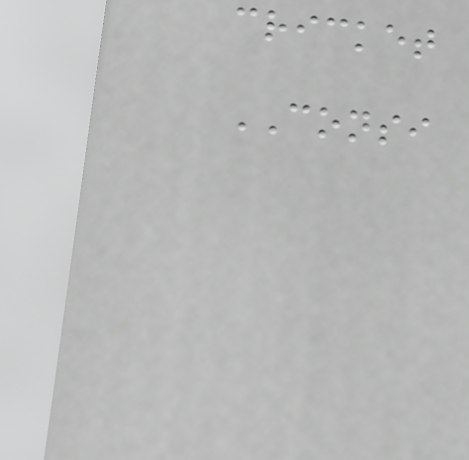cricket
CONSI
